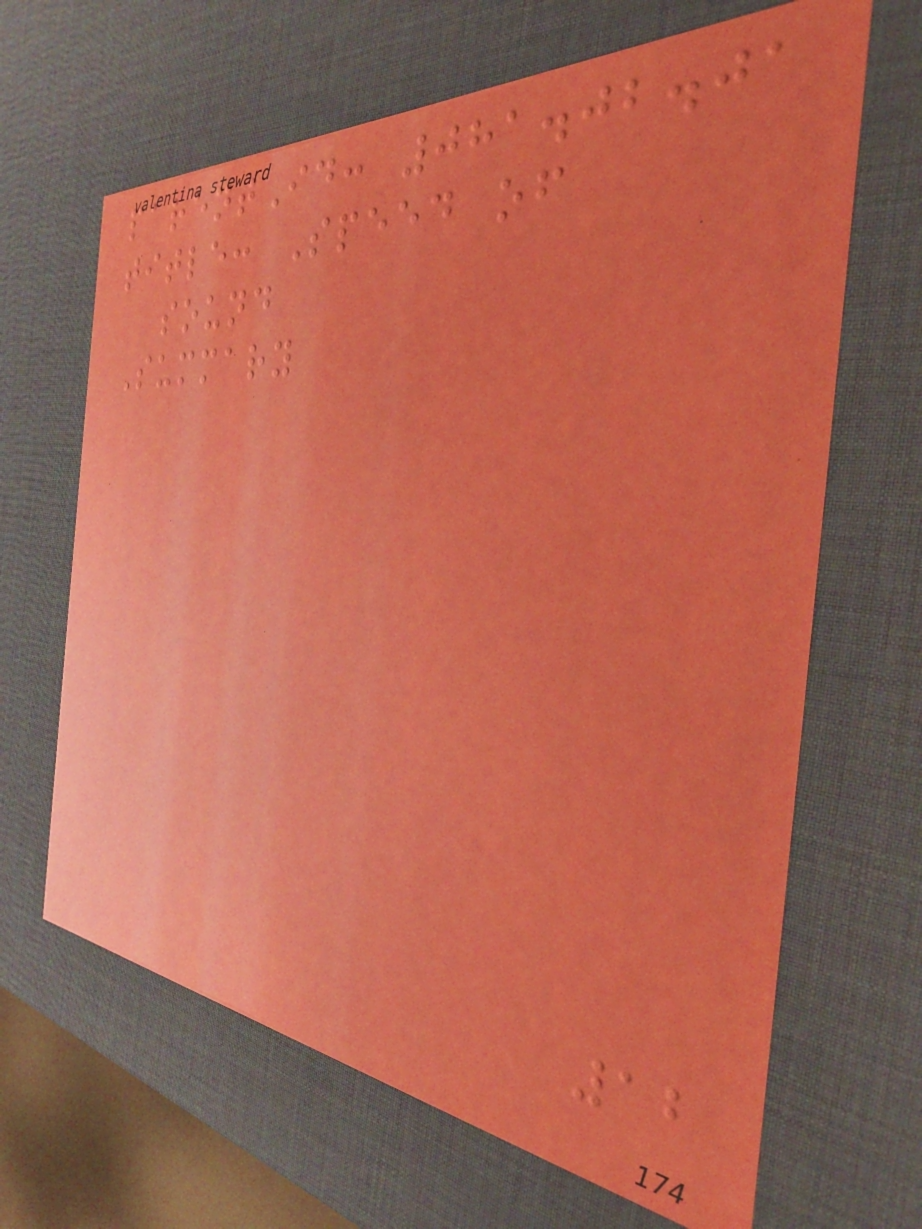parentId: 081.02.01
title: Speed of
sound
Summary
12
